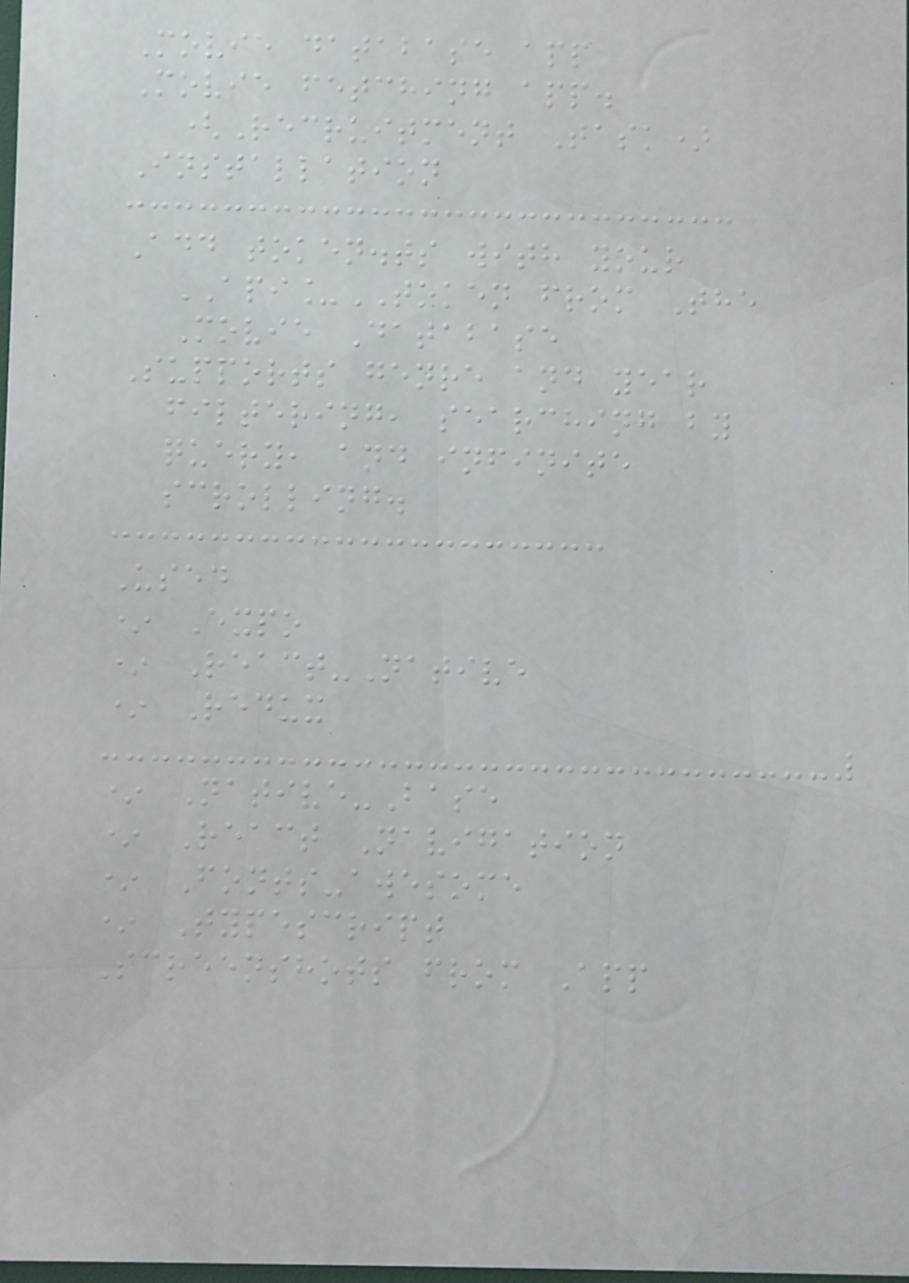Movie database app
Movie fetching app.
(Recruitment Task)
Installation
Add token.ts with your
API_TOKEN from The
Movie Database
Supports genre and year
filtering, searching by
query, and infinite
scrolling.
Used
* Expo
* React-Native
* Redux
* Native-Base
* React Navigation
* Fonts-awesome
* Typescript
Screenshots from App
